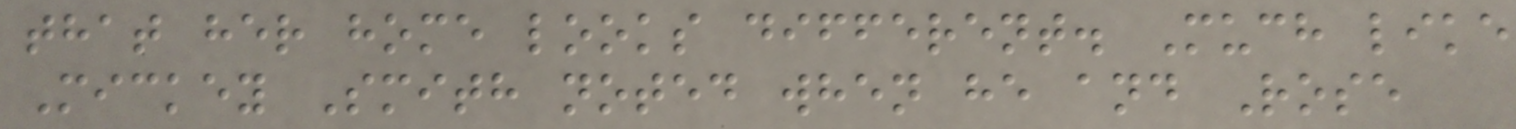that her home looks different. Much like
Mickey Smith noted when he and Rose
